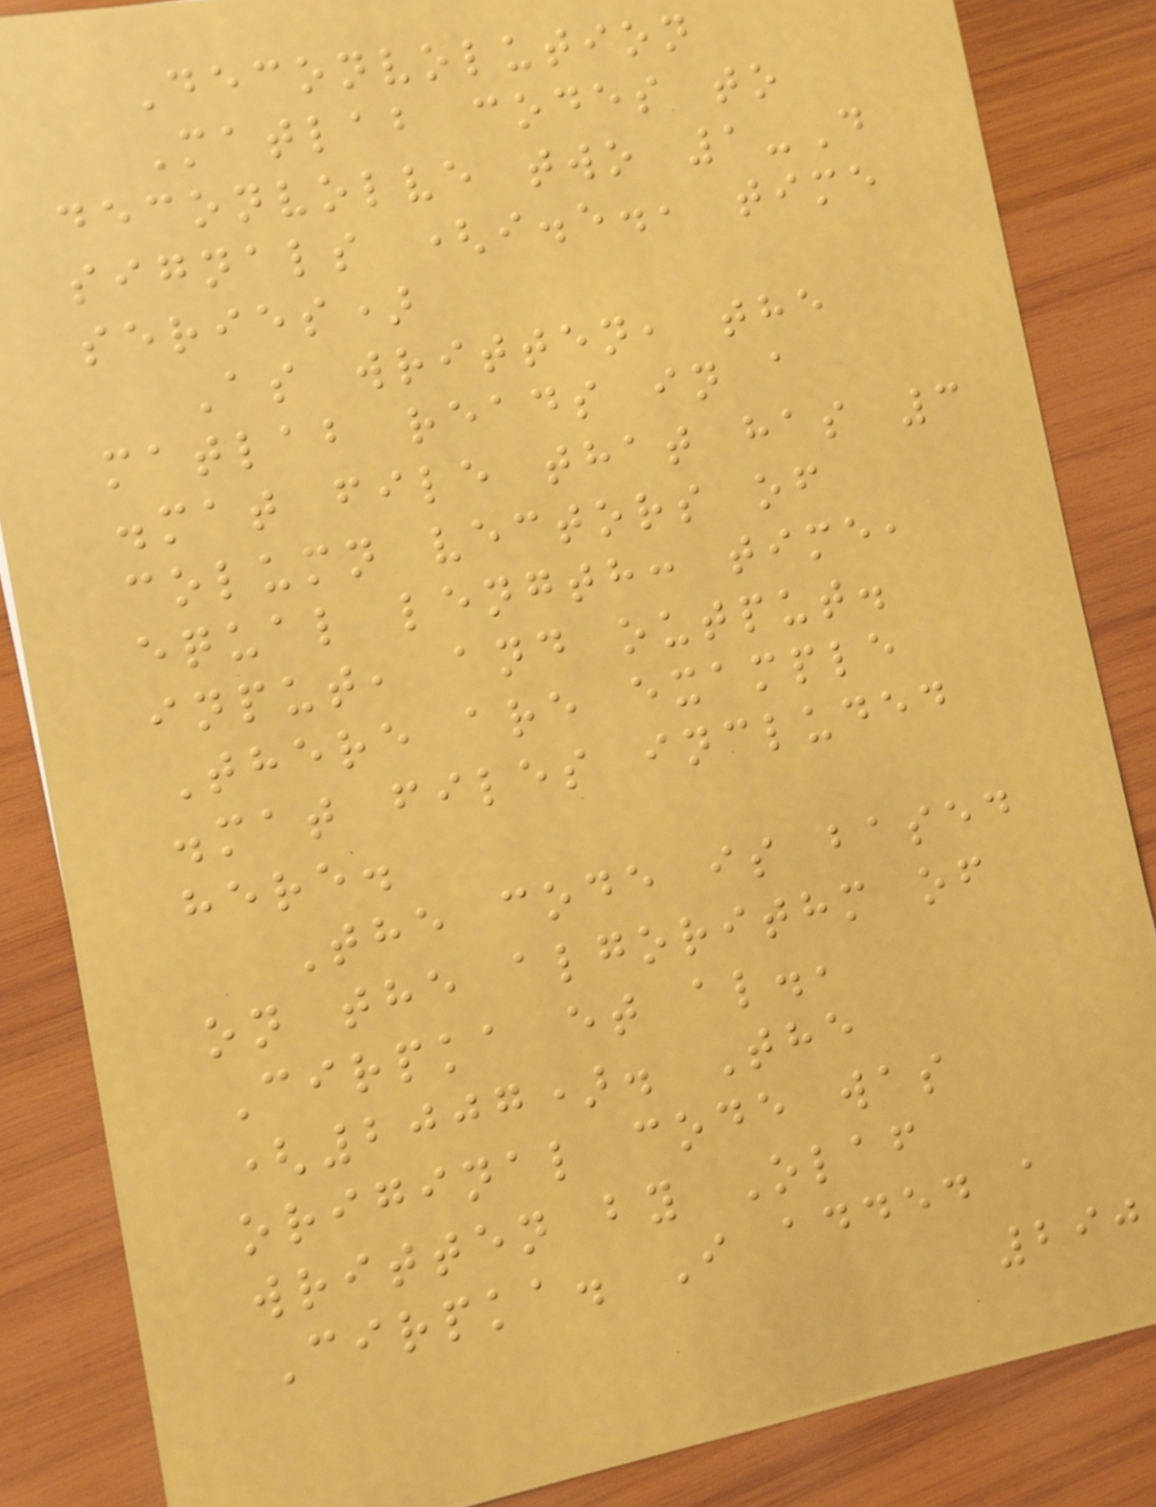Deconvolution
Matlab codes to
deconvolve two 1-D
signals (i.e., time
series)
As written, the
matlab reads in a
.mat file that has 3
column vectors of
equal length: time,
input, and output.
There are example
.mat files included
here.
The code is based
on the algorithm of
Cirpka et al.,
(2007). The
original code was
written by Olaf
Cirpka. I added a
290
